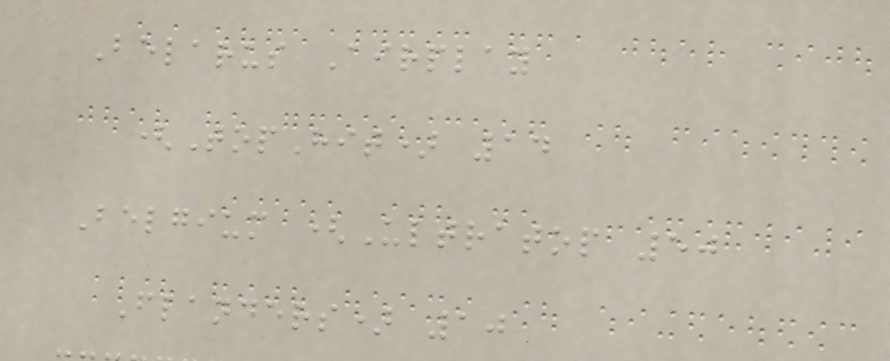Belarus Airplay
(TopHit) 14
Belgium (Ultratop 50
Flanders) 10
